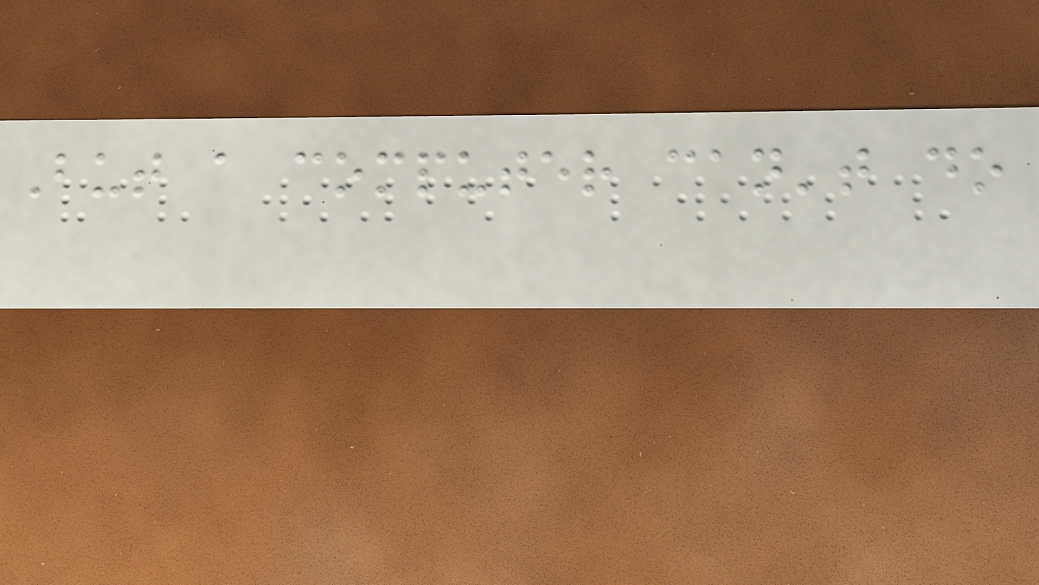But a computer can't do
